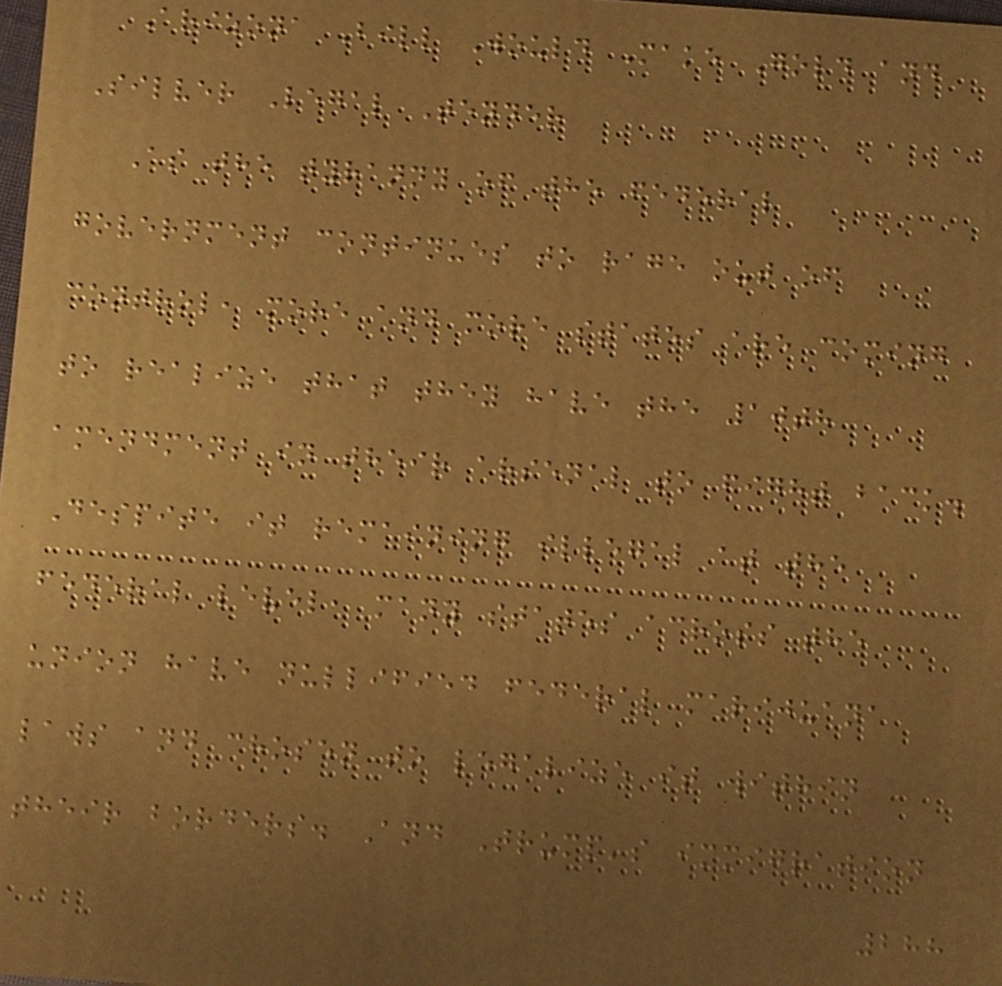Arizona Bill Would Make Gold and
Silver Legal Tender
As the tyranny of the federal
government continues to rage out of
control, more and more states are coming
to realize that they have the 10th
amendment in their arsenal to fight back.
Despite it remaining illegal at the
federal level, many states across the
union have nullified federal marijuana
laws and chosen to legalize it within
their borders. And Trump's immigration
288
